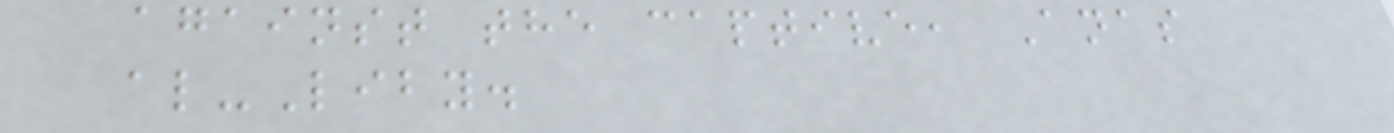against the captive, Anas
al-Liby.
